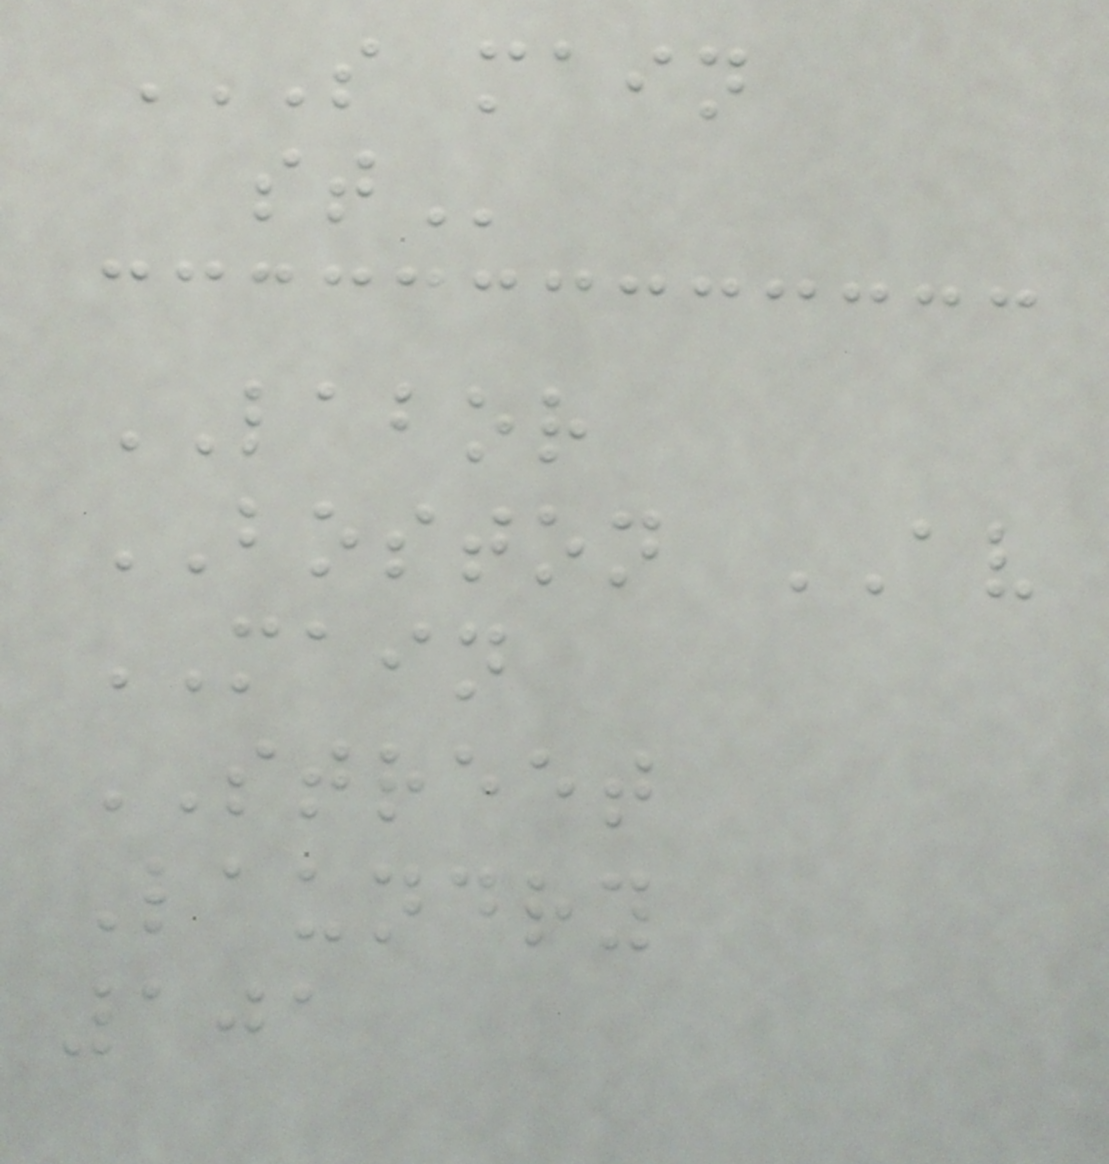S MAIN
ST
LABOR
BOSTON AV
MAIN
STREET
Laundry
101
